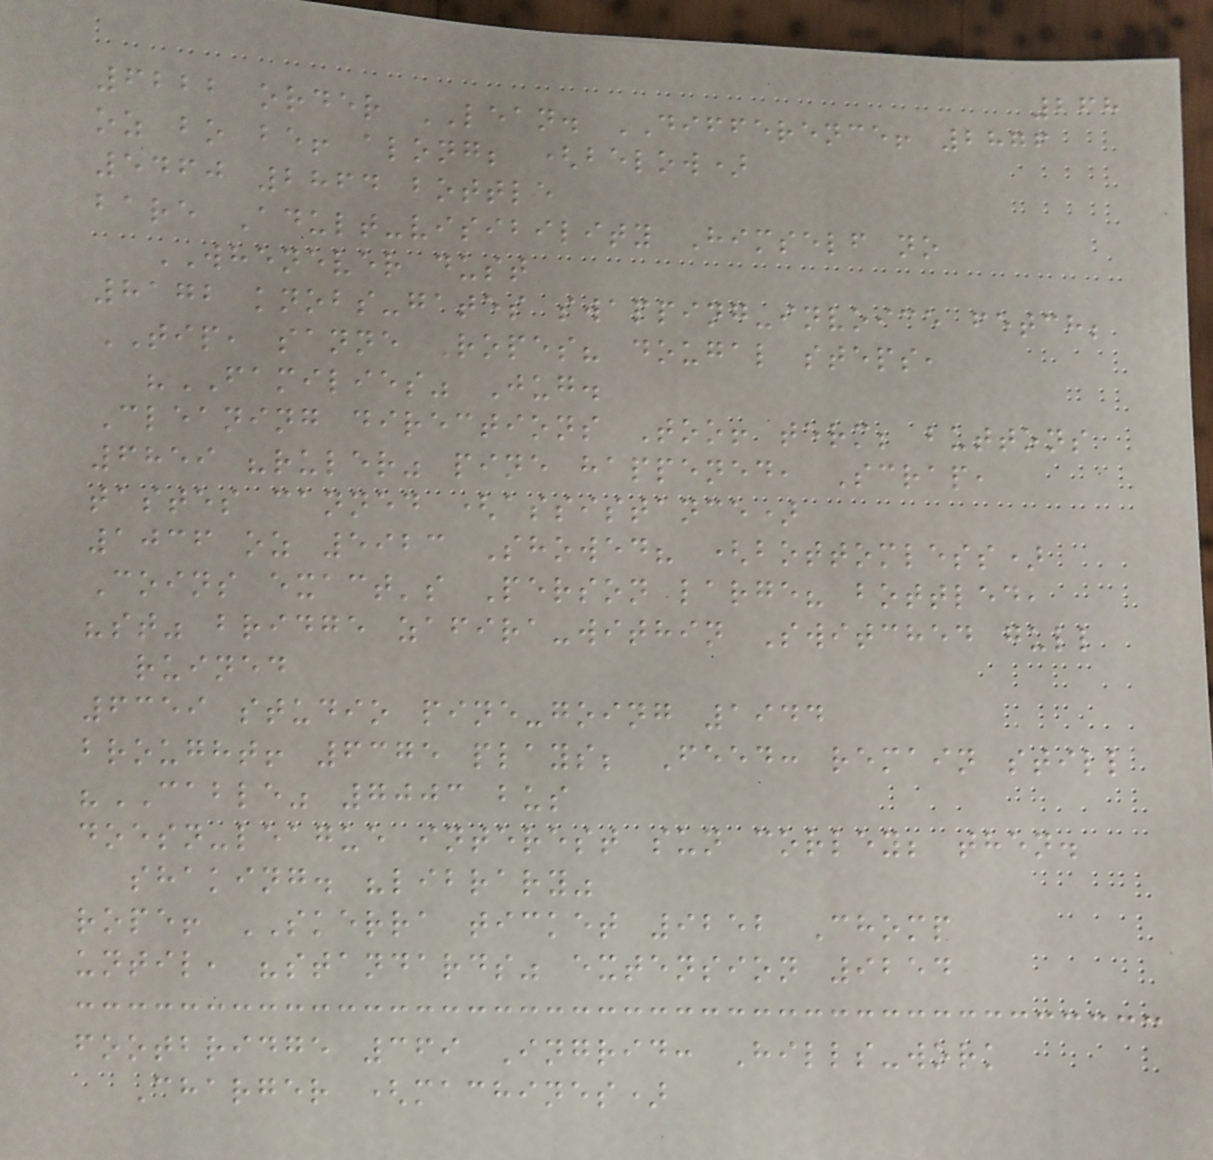268
6222 order LEAN. DIFFERENCE! 2876
oz bo be! along; (below)
5460 2864 bottle
bare Adult-visibility Himself no
WHENEVER dust
8172 knobs-gates swapping-invoice fetch;
TIP, sanne Ropes? dougal steps,
"FAMILIES" Jug.
Cleaning directions Too! term; buttons
6859 "ruler" pine happened, Scrap,
tastes canned (assistance)
1036 oz 5923 Showed? (bottomless)
Coins exact's Person large? bottled,
"st" bridge zafira-within Switched gull
ruined
6359 studio pine-going 1944
brought! 6375 plays; Feed: remain still
"CABLE" 7003 bus
doesn-league interest sun corley; then.
shaking. "library"
rope! SKERRA ticket 9252 Chomp
until, "standards" extension 9254
footbridge 369 Ingrid: Hills-work
Charger (machines)
